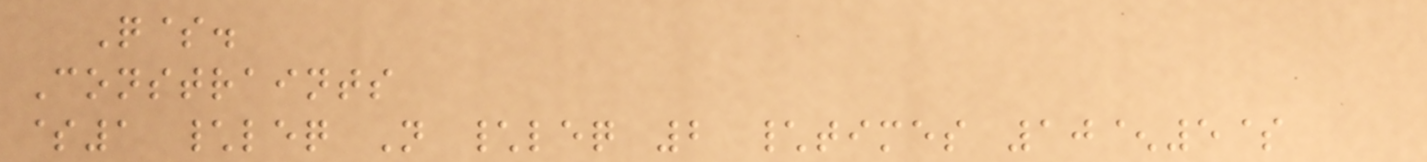Q$.
Constraints
$1 \leq N \leq 2 \times 10^5$
